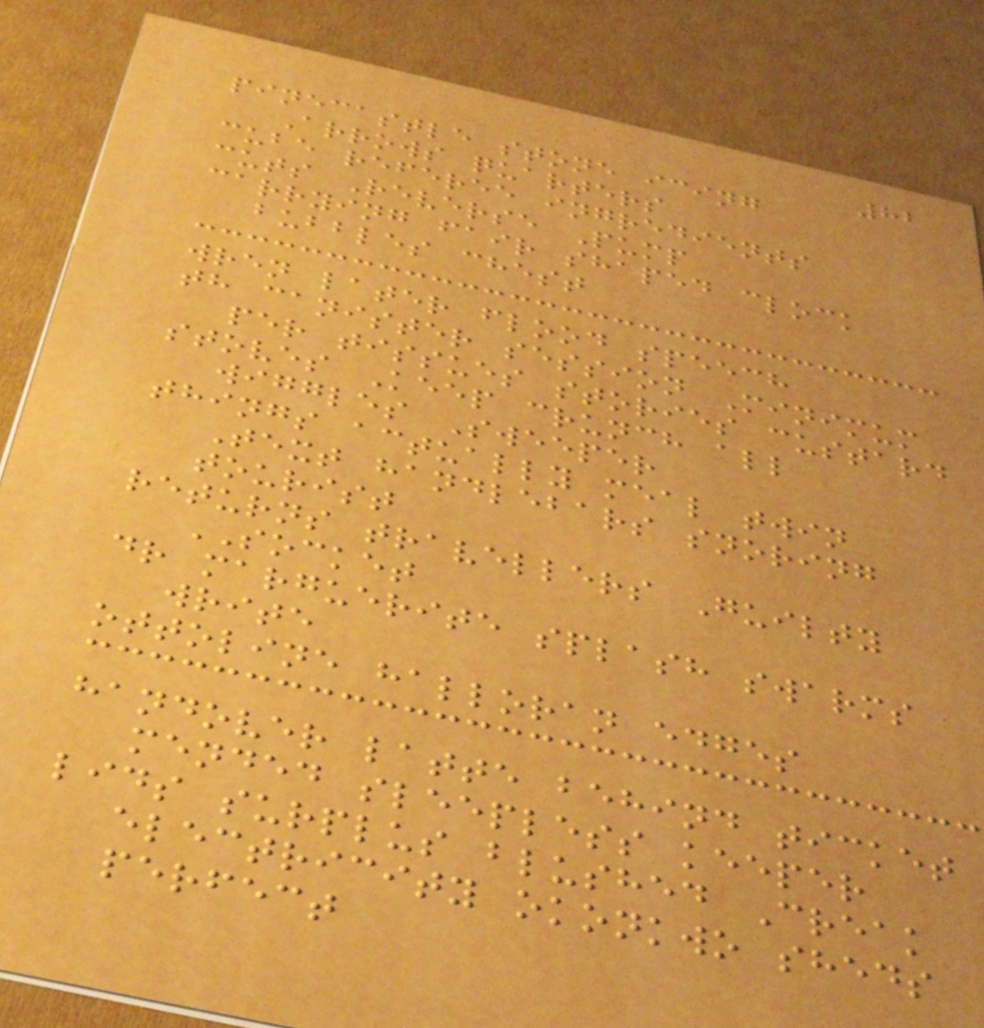82
pinecastle stone icing
Arrows quarters
cube referee ingredients
cuts Reverse Pump
carrying fair shaped clock
bubbles chest
wren later flood speech
th canister session Minimum
per tissues stories custard
stoves Keep crunch all
wiggles Sweeper
things actually meal twin
Text handlebars snoring
tourist
returns travellers Guilty
SOCKET
dr marguerite splash swarms
write
ottoline halloran edges
handover latte behind ticket
mended sleepless keeper
lids surplus blushed Creak
electricity okonkwo sheds
perfect
